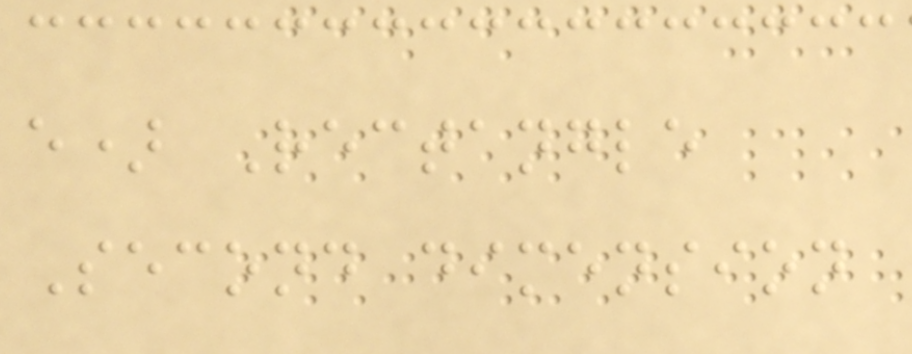e) Rectangle
Second dimension
